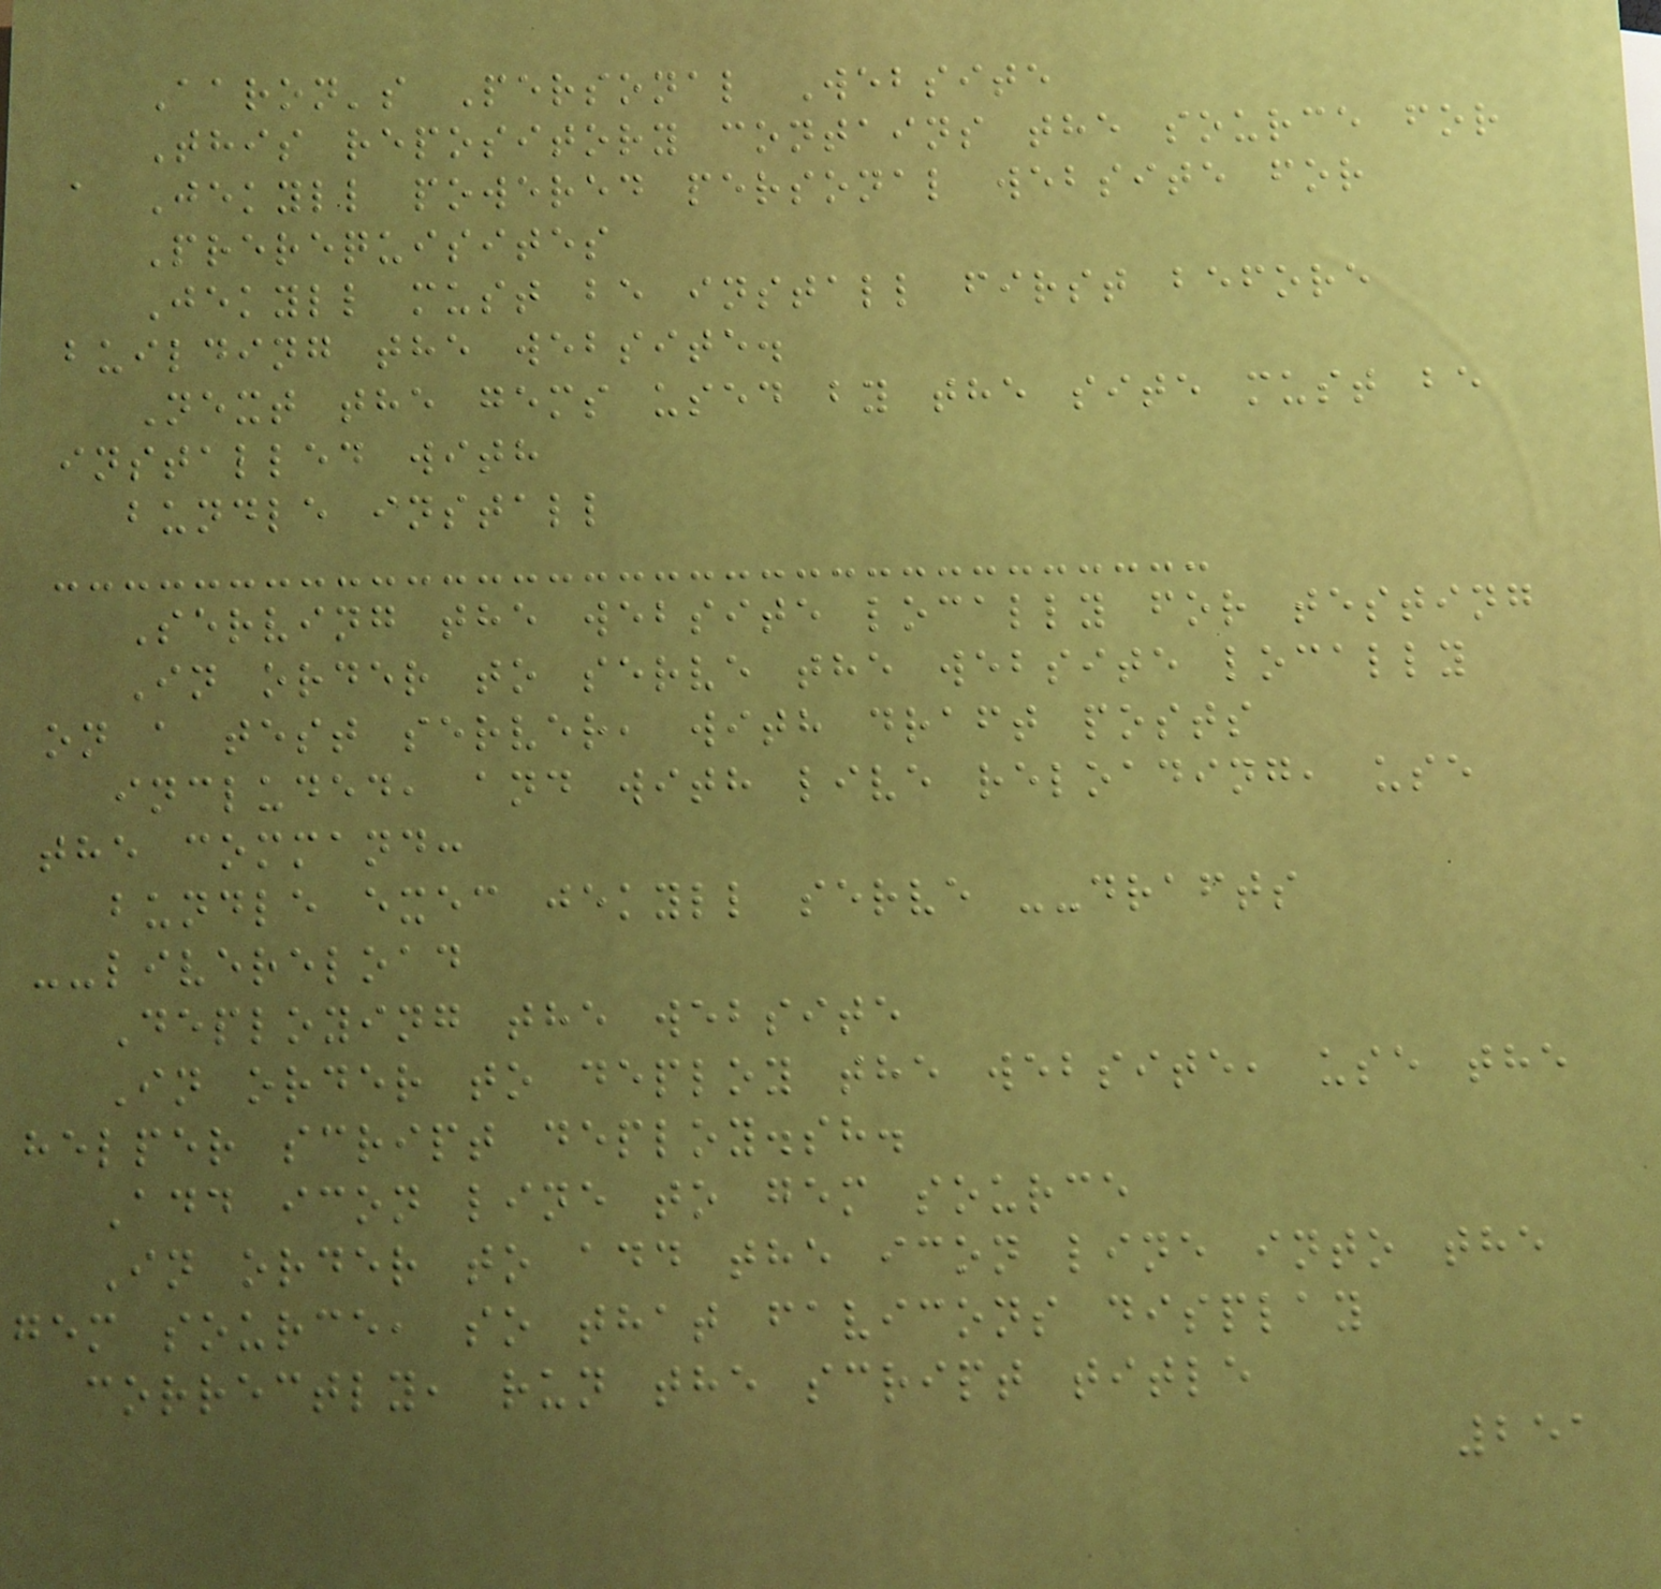Aaron's Personal Website
This repository contains the source for
a Jekyll powered personal website for
Prerequisites
Jekyll must be install first before
building the website.
Next the gems used by the site must be
installed with
bundle install
Serving the website locally for testing
In order to serve the website locally
on a test server, with draft posts
included, and with live reloading, use
the command:
bundle exec jekyll serve --drafts
--livereload
Deploying the website
In order to deploy the website, use the
helper script deploy.sh.
Add icon line to gem source
In order to add the icon line into the
gem source, so that favicons display
correctly, run the script title
251
